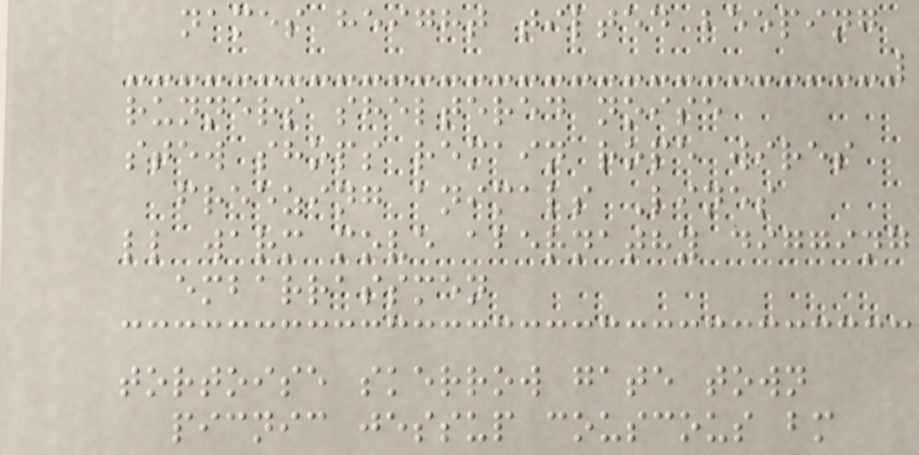names height tilted beeping
runners sheltered noise
stew shops remain rope wires
freezing animals Lines
ll warm move abernathy digging
embarrassmen
tortoise skerrow gate town
picnic jessup couscous bm
